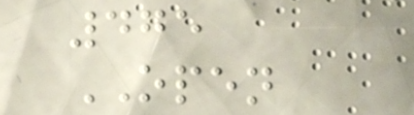475
OPEN
